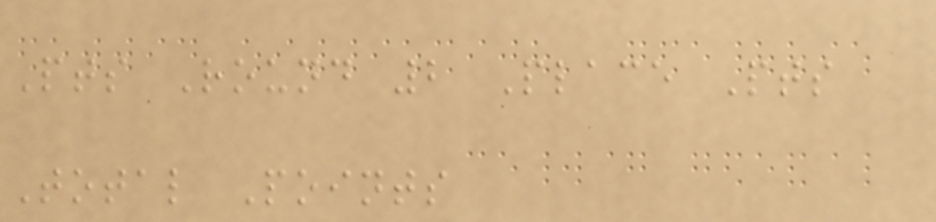Pts Round 2 Place Pts
Total Points
